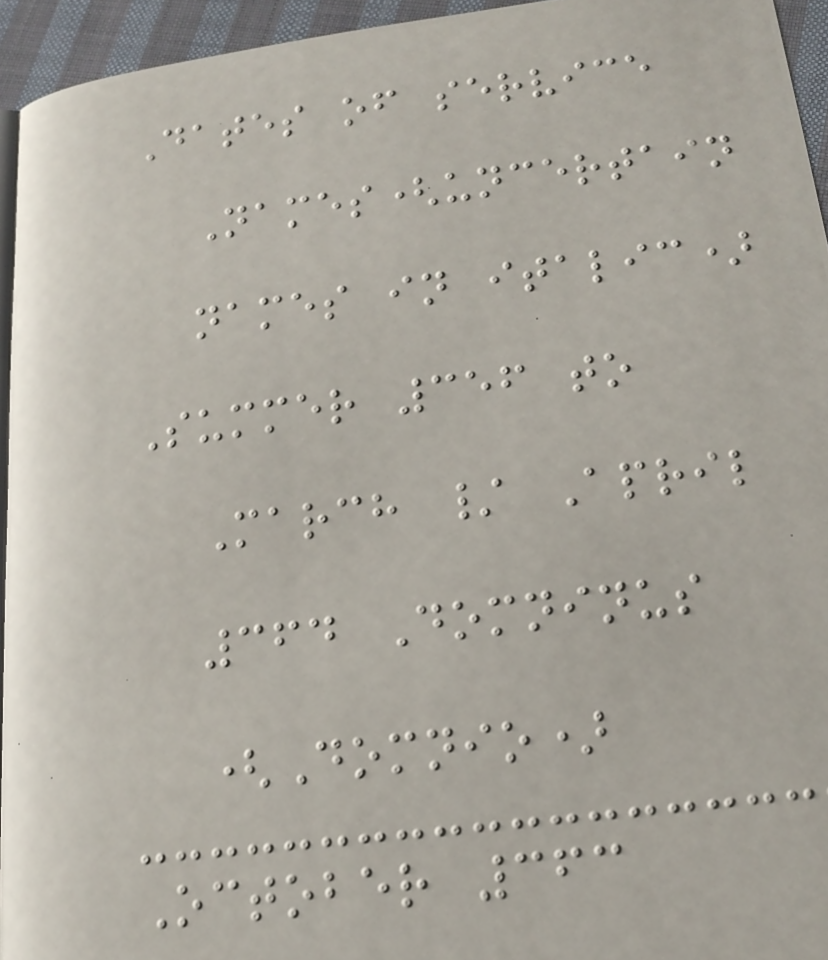Dates of service
Names(uncertain
names in italic)
Summer 356 to
March / April
364 Domninus
(Domnio)
October 363
